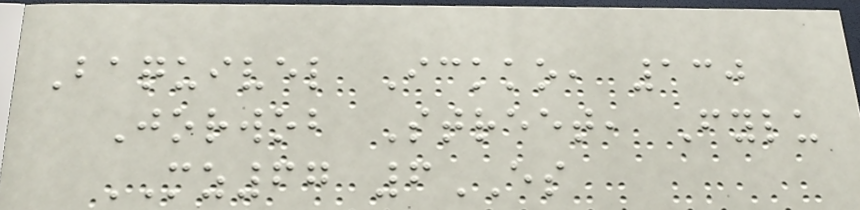Baquivel Ickko, 130
Jorwob Street, Fylu
MZ67 6ES
